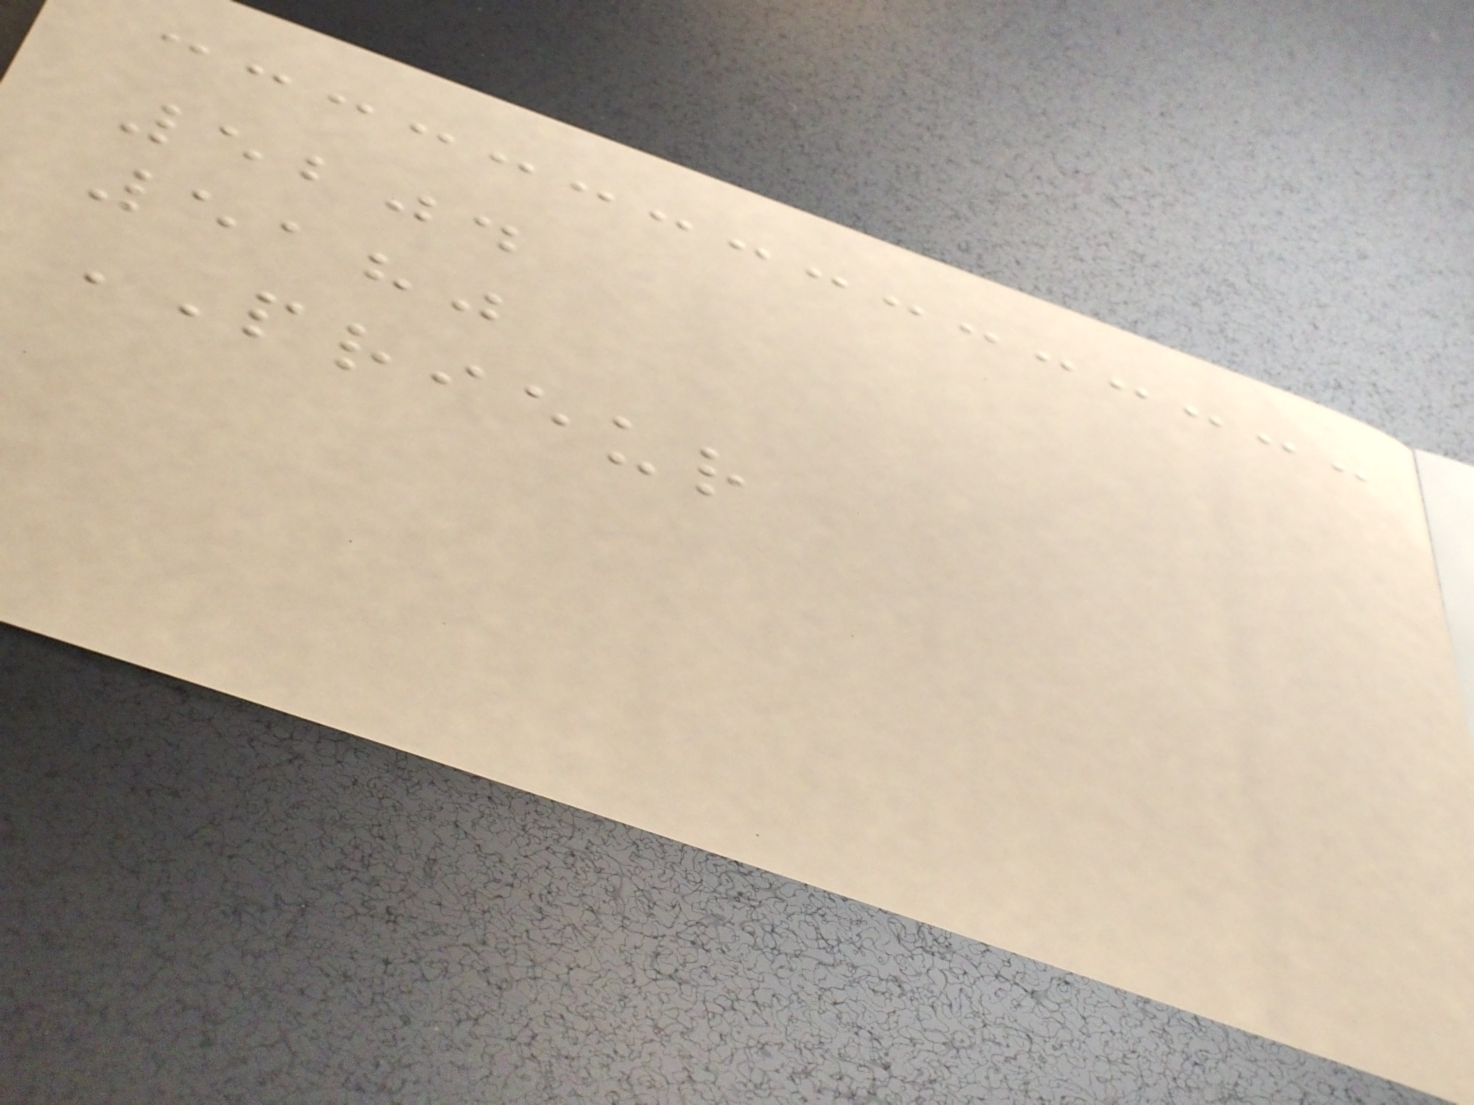5204
5180
PRIEUR
